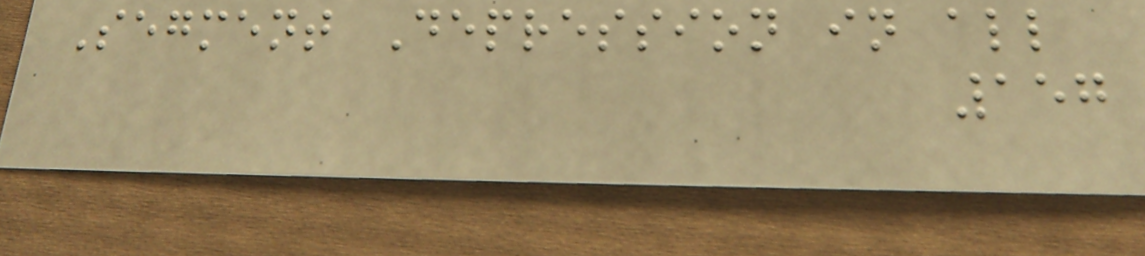Segment Depression in all
157
